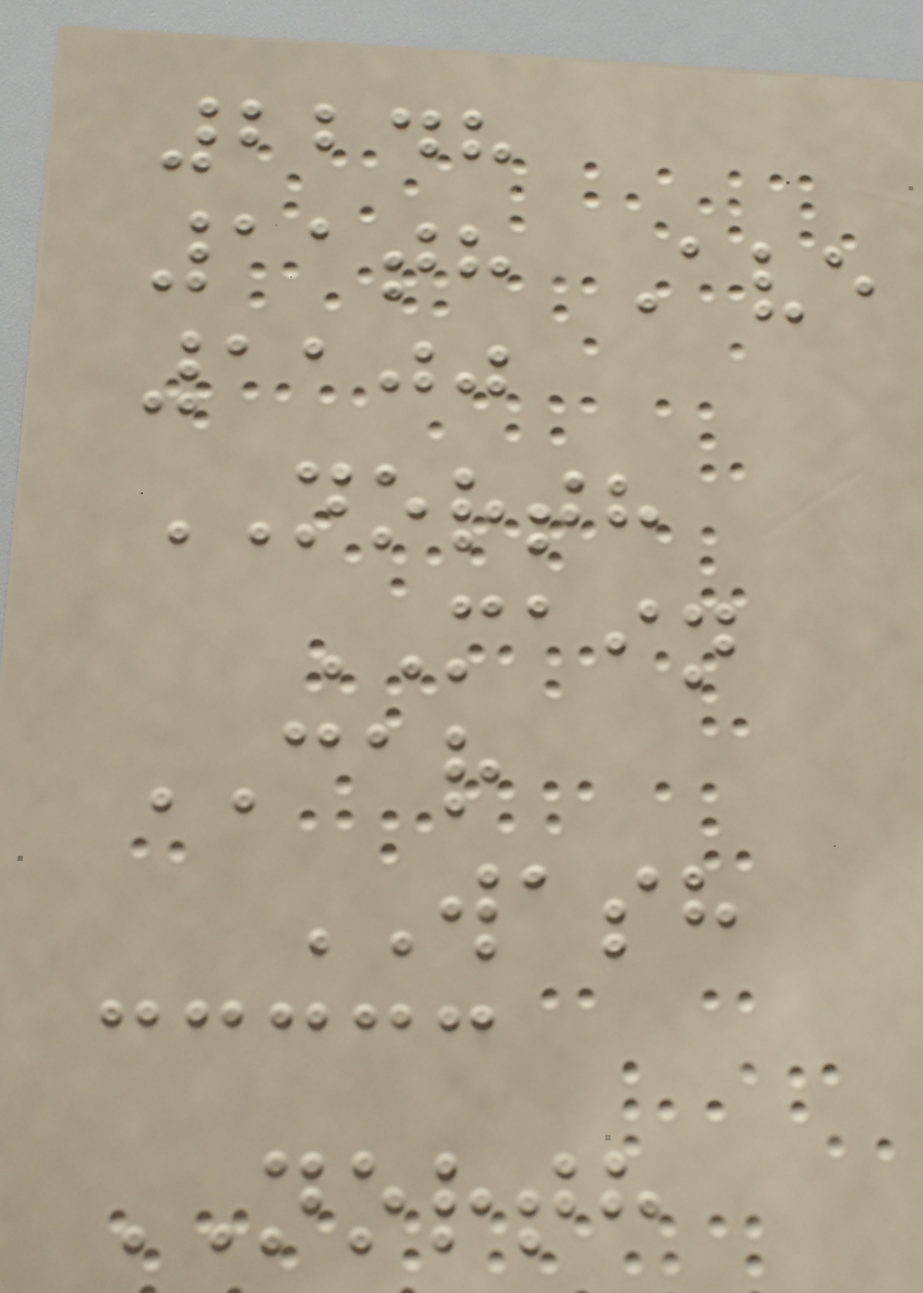2248
11th Ave
1100
NORTH
MAIN
CAR
WASH
NORTH
